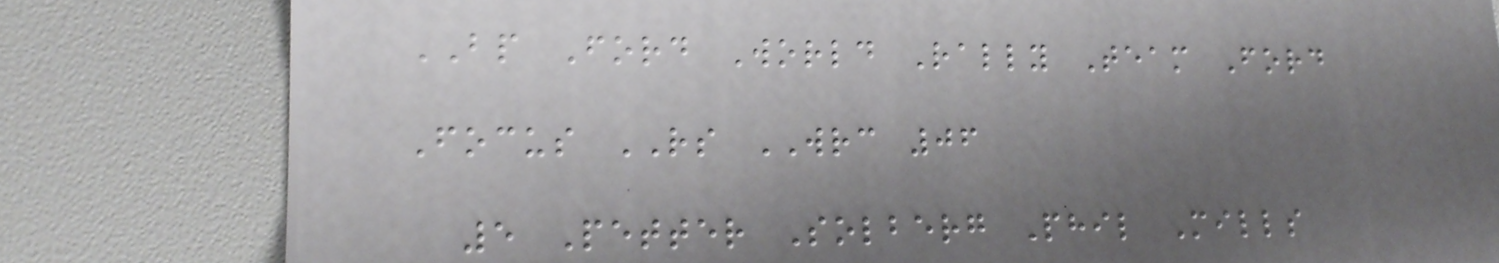BP Ford World Rally Team Ford
Focus RS WRC 06
5 Petter Solberg Phil Mills
